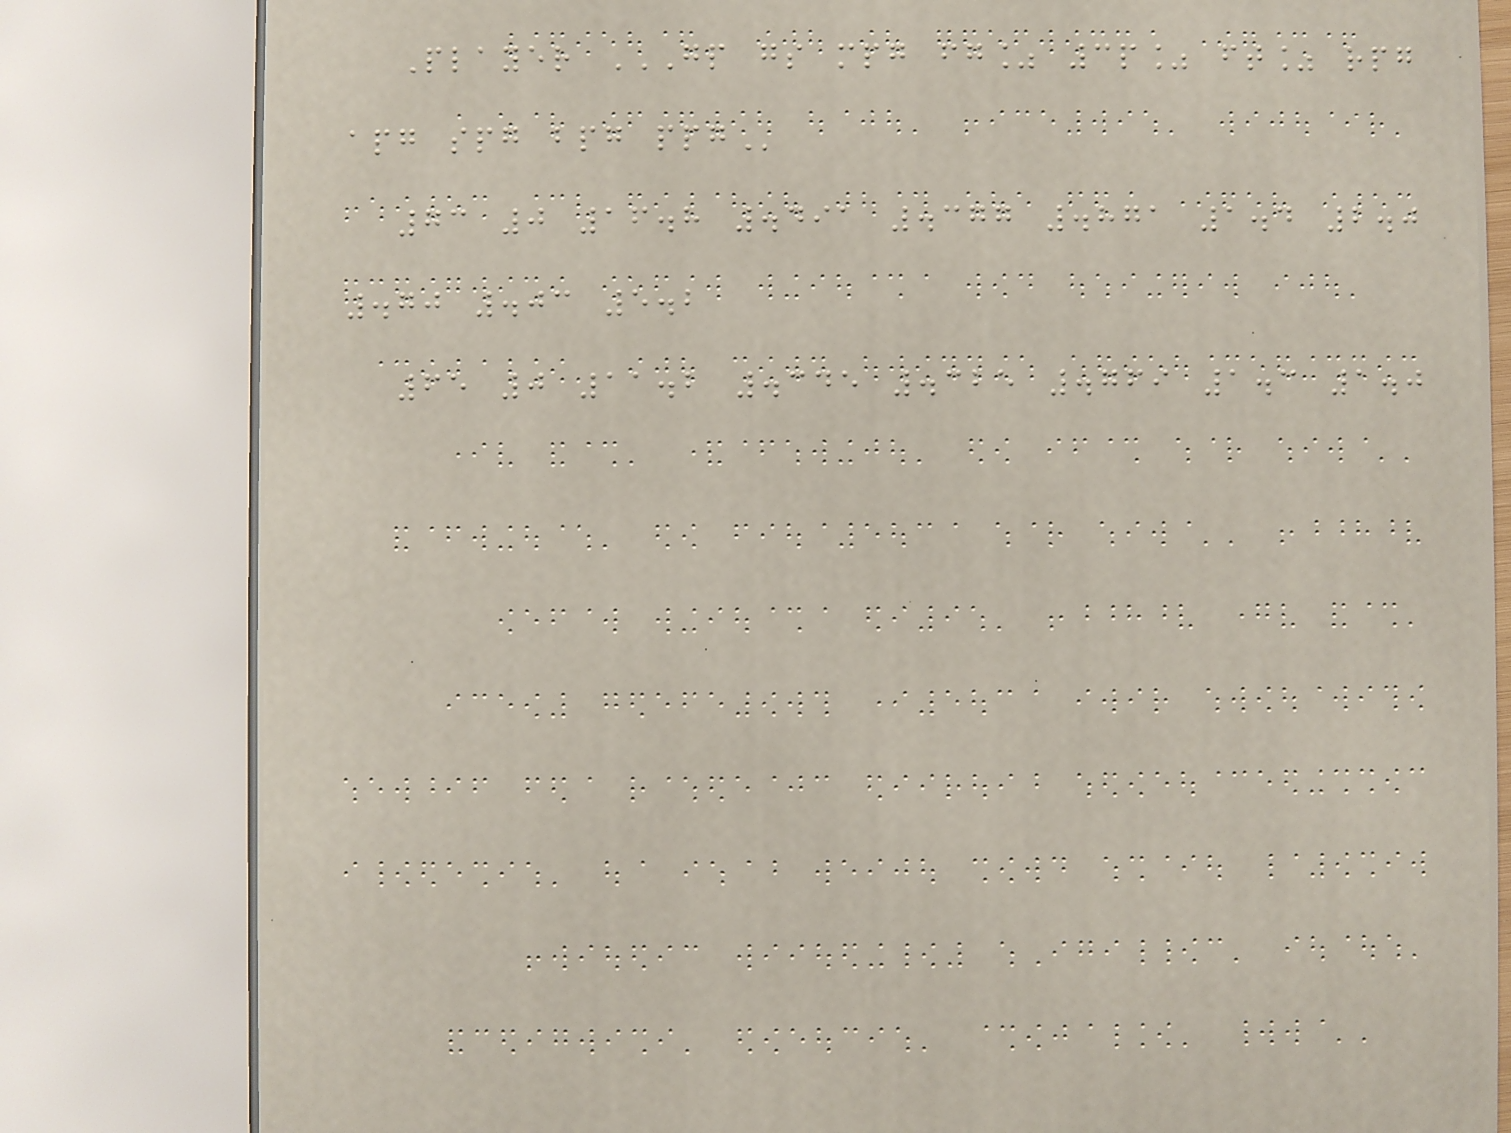Player GP GS MPG FG% 3P% FT% RPG
APG SPG BPG PPG
73 0 16.8 .491 .377 .871 1.4 2.0
.70 .03 5.2
65 0 11.2 .345 .325 .769 1.3 1.0
